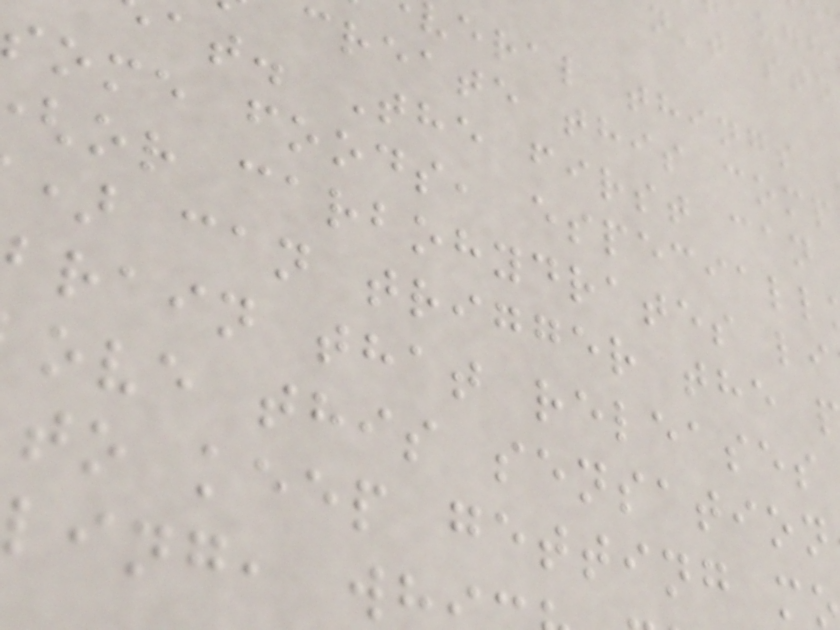eral things
create this comp
at. The first can
ome foods, especiall
or carbohydrates li
) can trigger the
brain that releases
ove this sensation
to keep getting m
